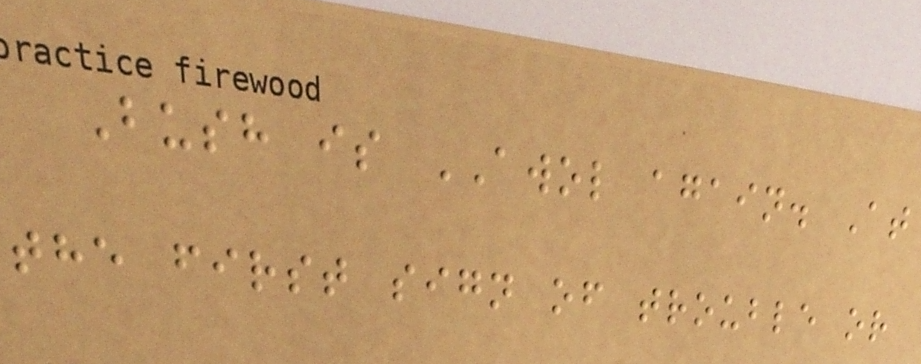Bush is AWOL again. At
the first sign of trouble or
